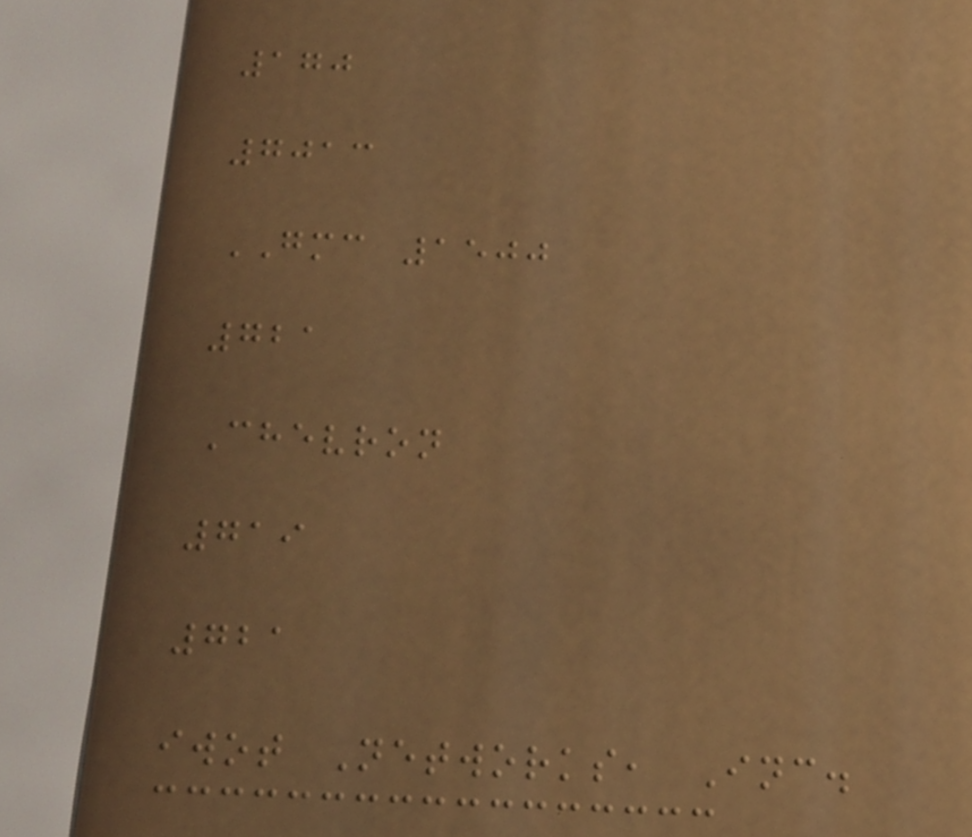170
7013
GMC 1500
721
Chevron
719
721
iwot Networks, Inc.
